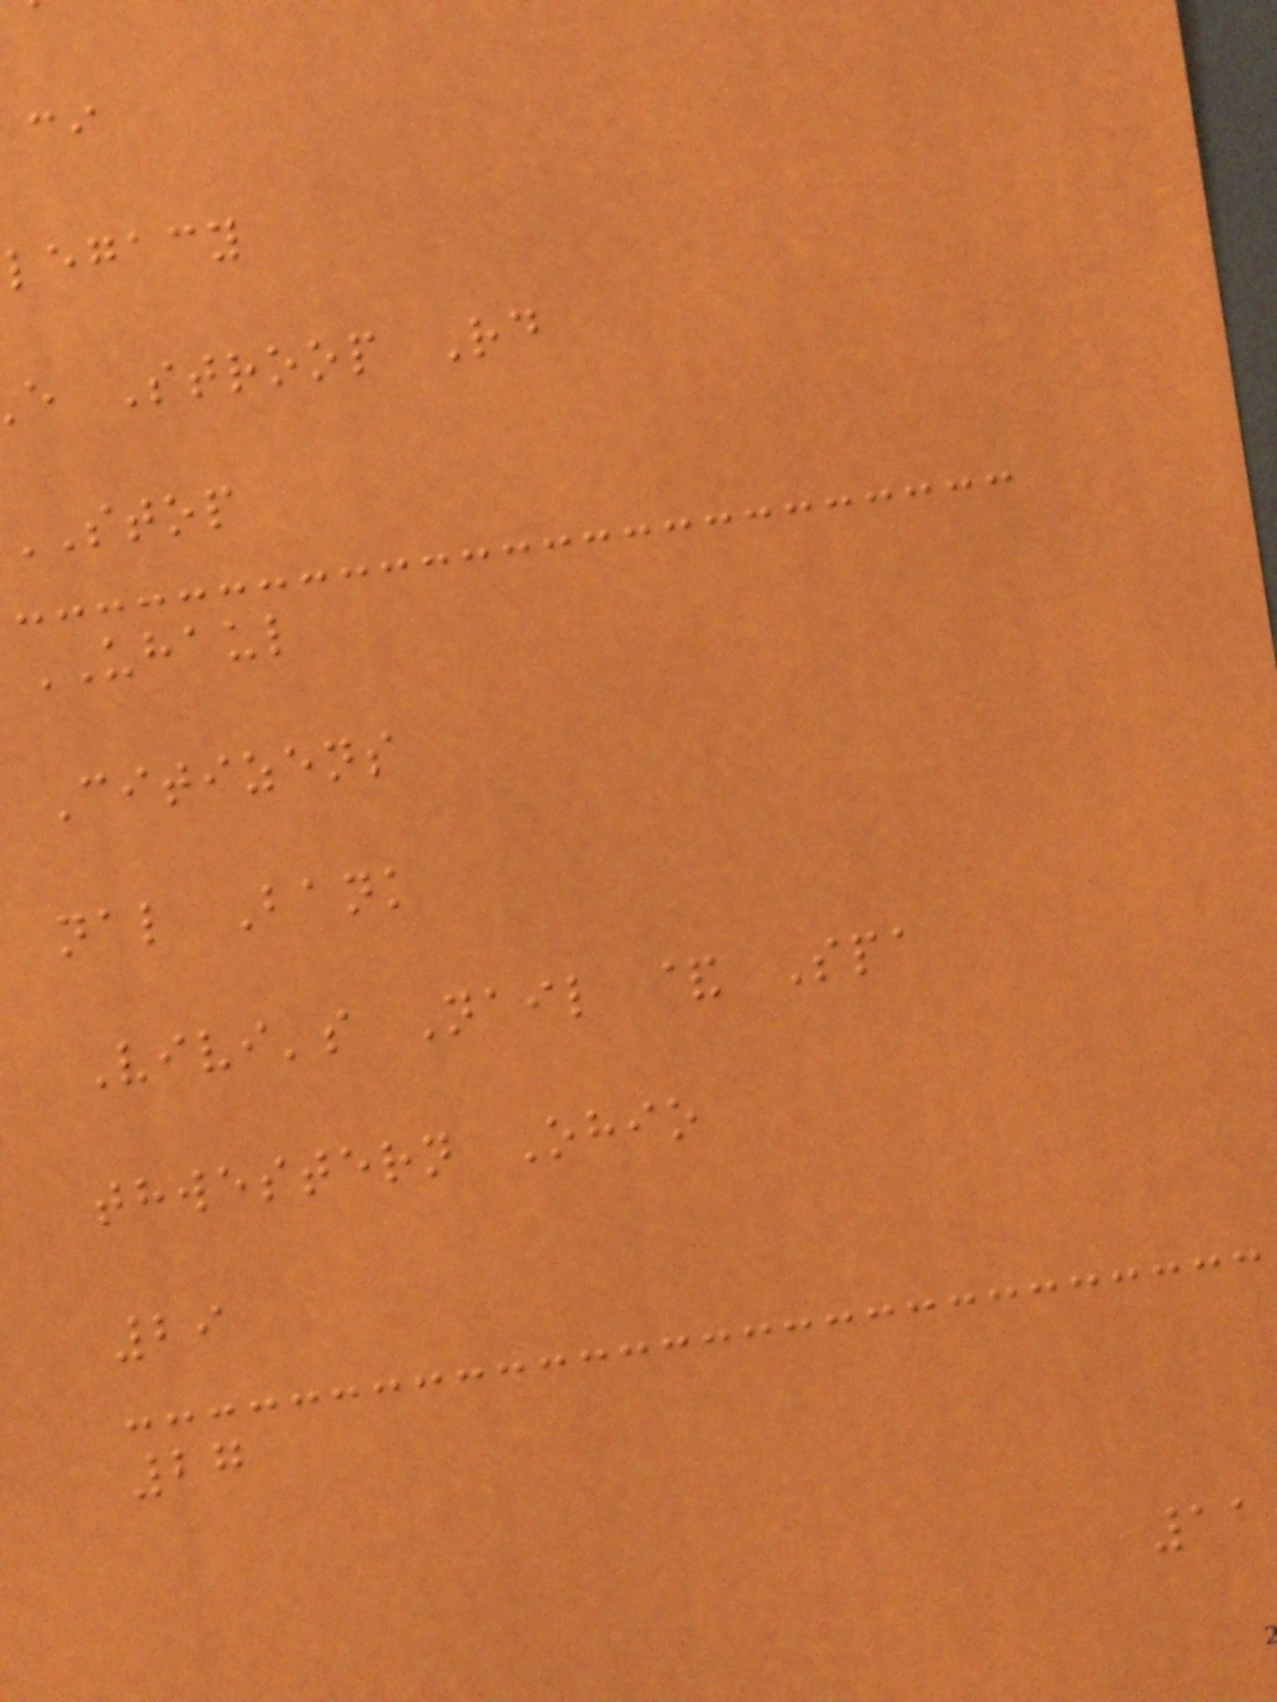legacy
e Stroop Rd
STOP
UHAUL
Citizens
nal Bank
Vivi's Nail & Spa
thwestern Ohio
29
27
